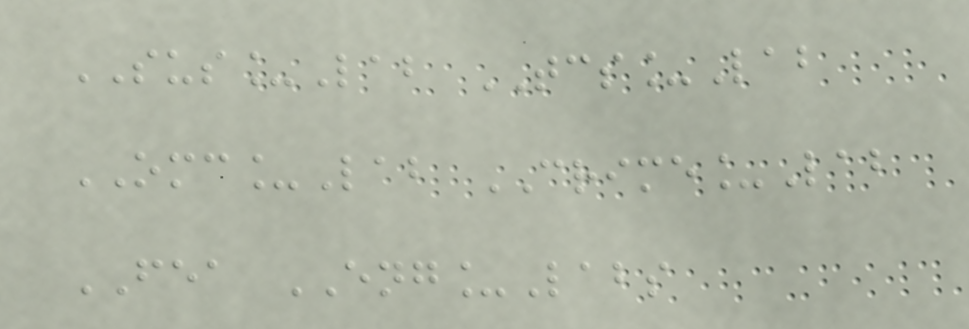SUS_Lab TCS_Lab
OMC_Lab CRIME_Lab
FEA ENG_Labs
